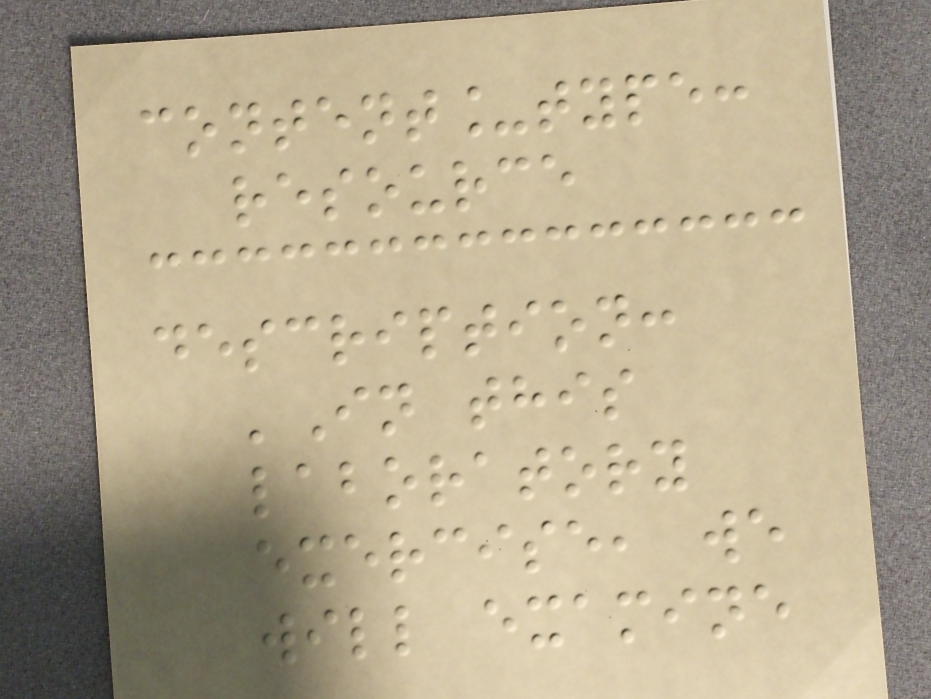content_type:
resource
description:
'In this
laboratory
exercise, we
will examine
